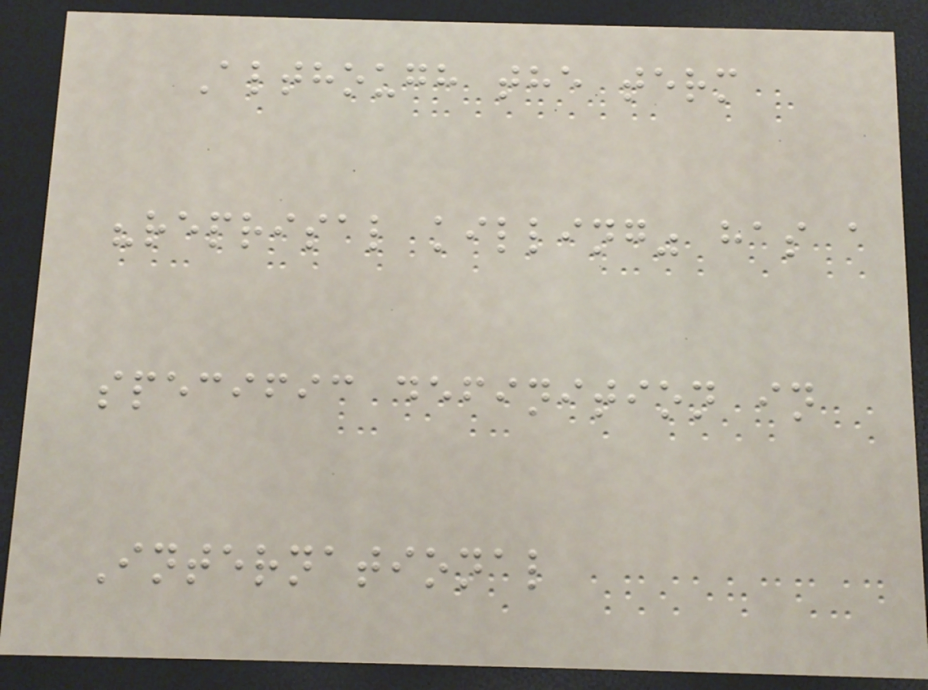Although the term
"reprisal killing" has a
specific definition in
International
